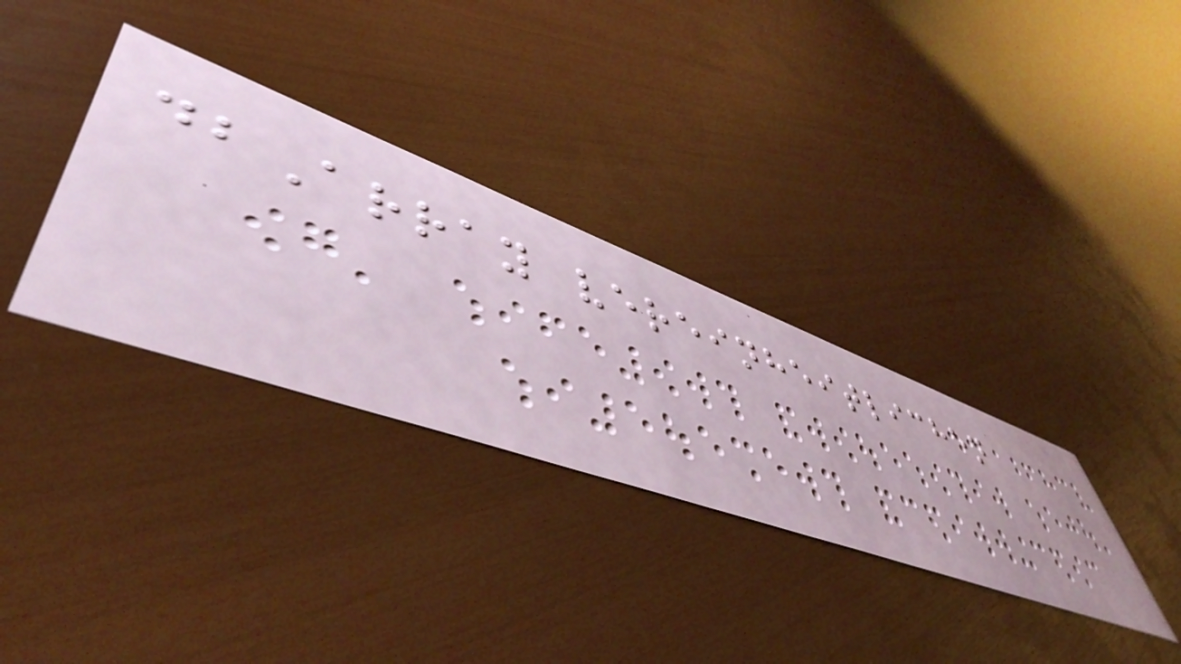dbArray vereinheitlichen
